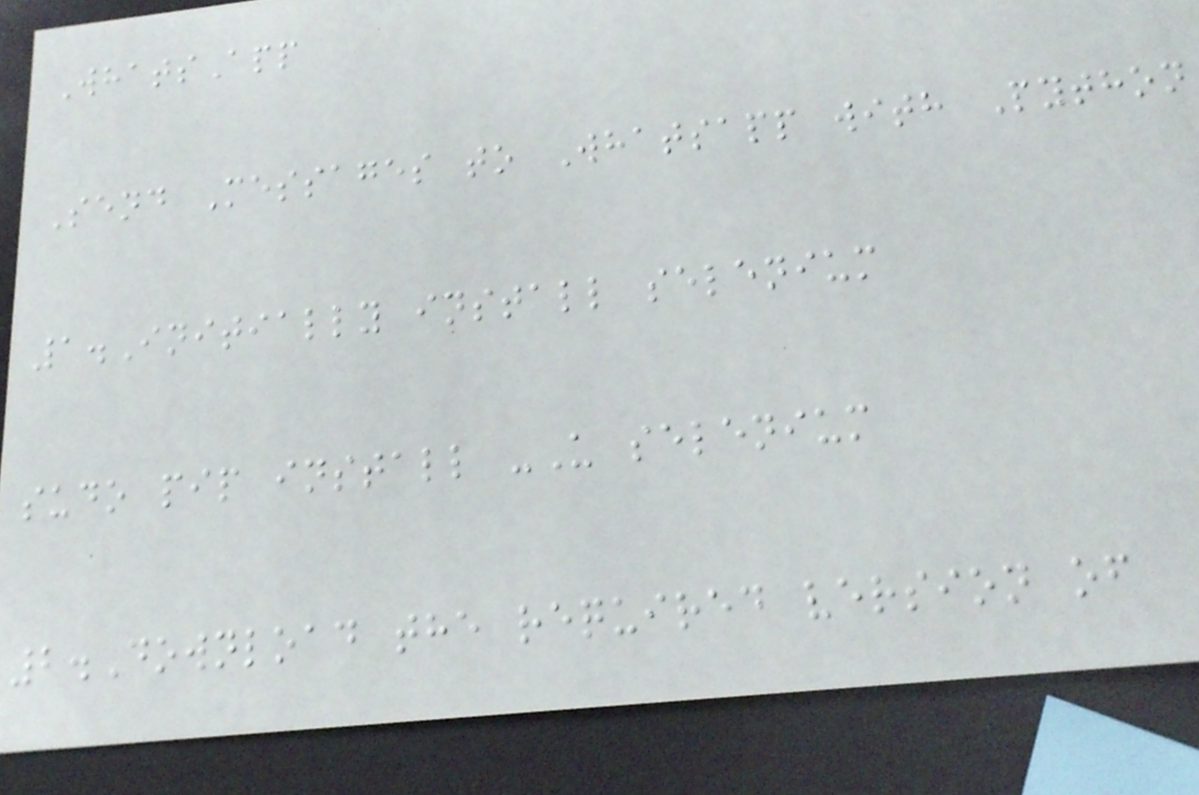WhatsApp
Send Messages to Whatsapp with Python
1.Initially install selenium
sudo pip install -U selenium
2.Download the required version of
